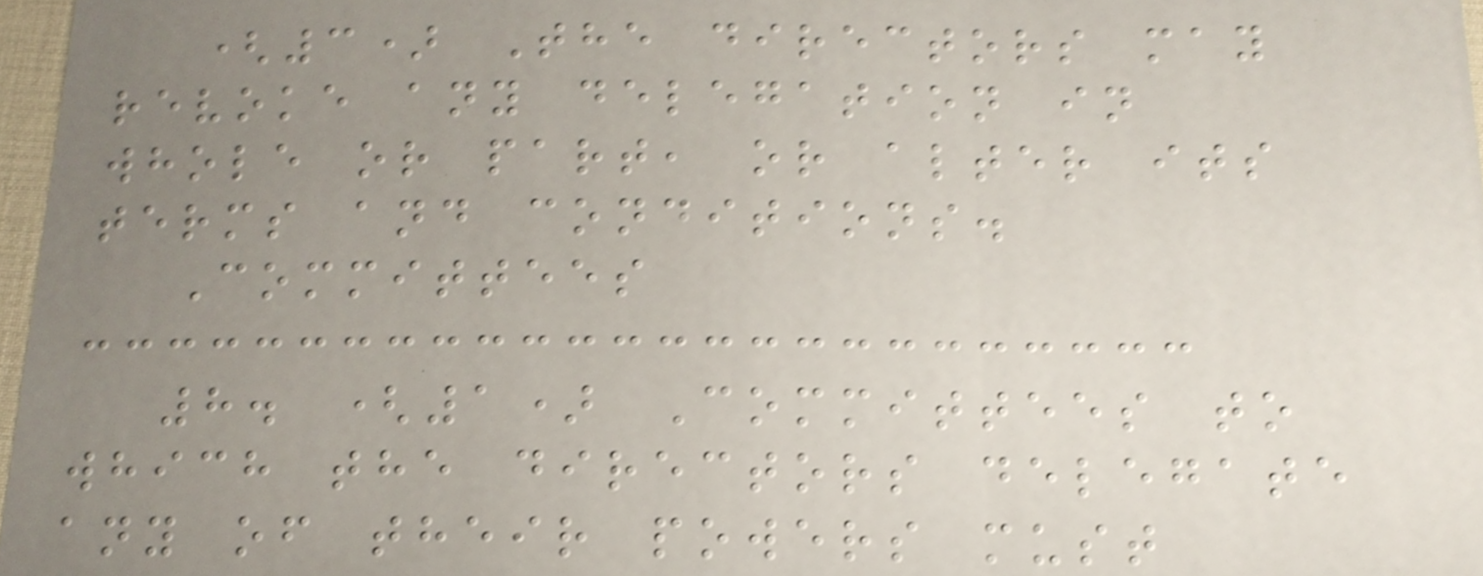(3) The directors may
revoke any delegation in
whole or part, or alter its
terms and conditions.
Committees
8. (1) Committees to
which the directors delegate
any of their powers must
